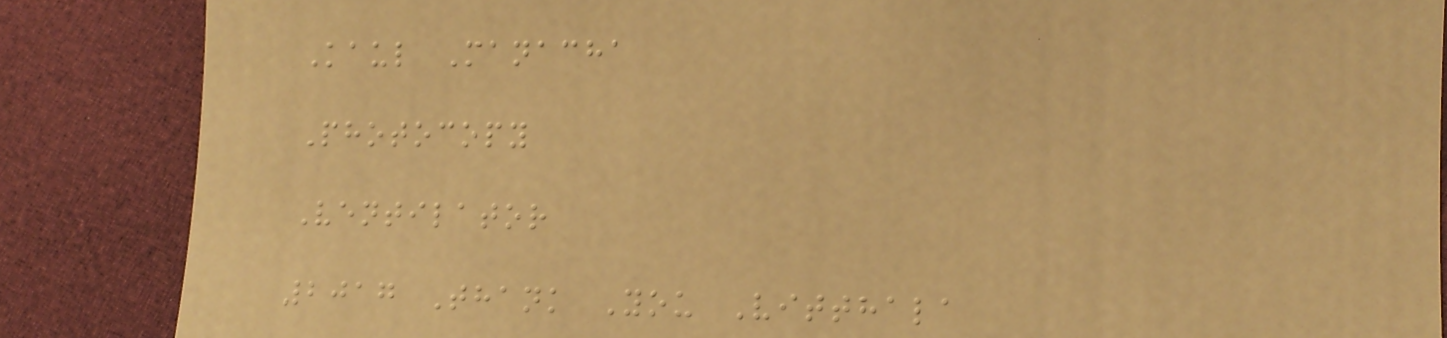Kaul Manacha
Photocopy
Ventilator
2017 Thank You Vitthala
